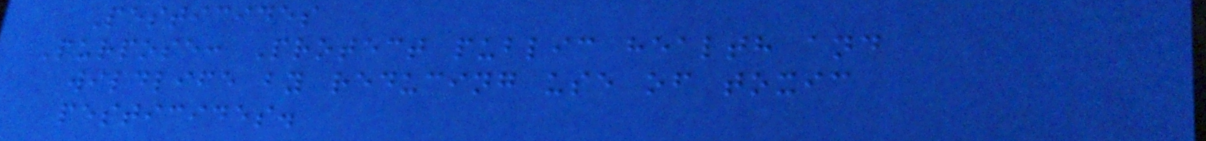Pesticides
Purpose: Protect public health and
wildlife by reducing use of toxic
pesticides.
